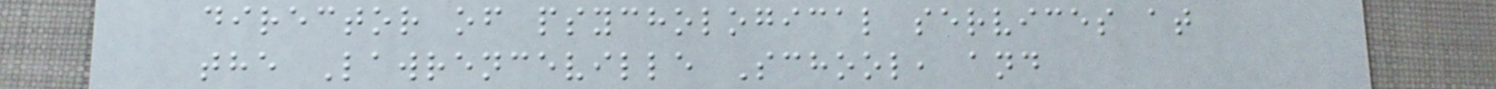director of psychological services at
the Lawrenceville School, and
